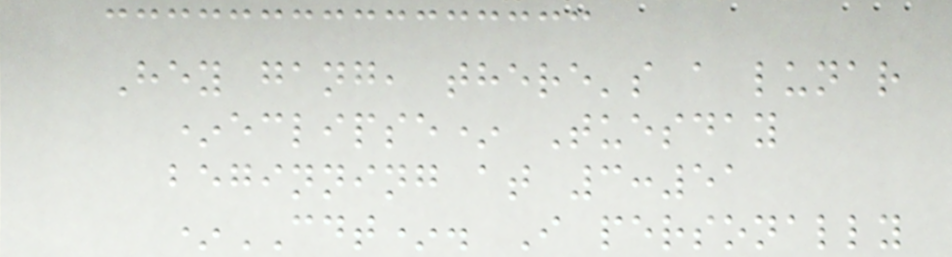Hey gang, there's a lunar
*eclipse* Tuesday
beginning at 3:51
*CDT*. I personally
